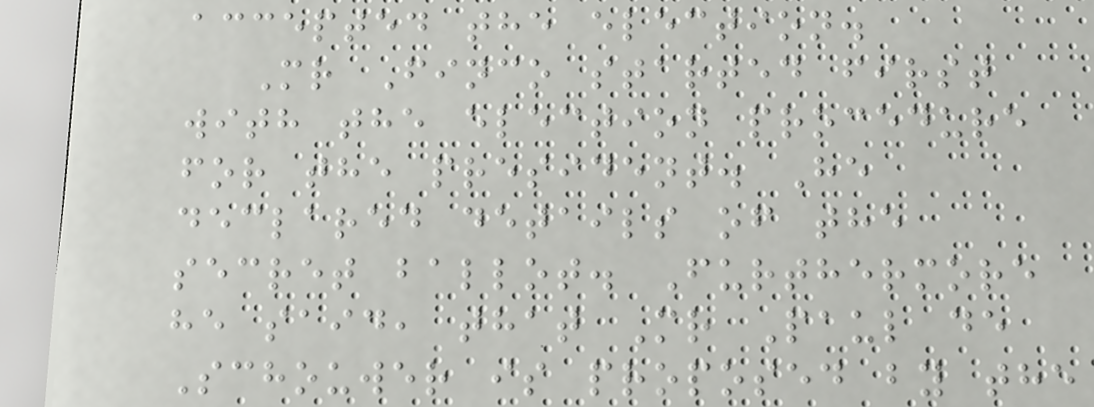accepted the election.
Mr Finco started first
with the election procedure
for the president. He
declared details of the
secret ballot. Furthermore
he said, that Mr Paul de
Schouwer is proposed by the
